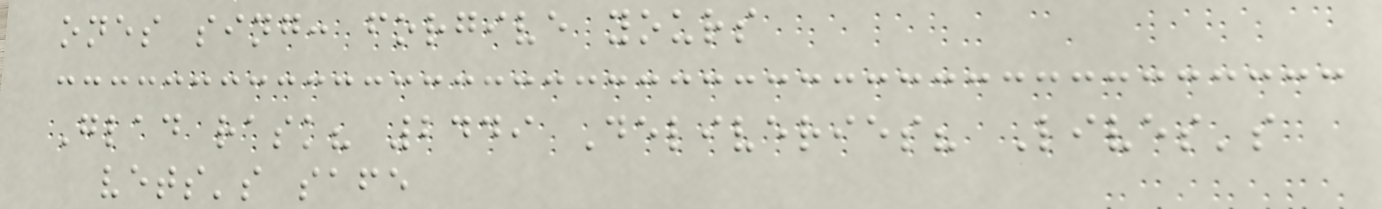ones sing: forgive yours
Glad rask? 2449 Deliveries? Lives's
vets's safe
